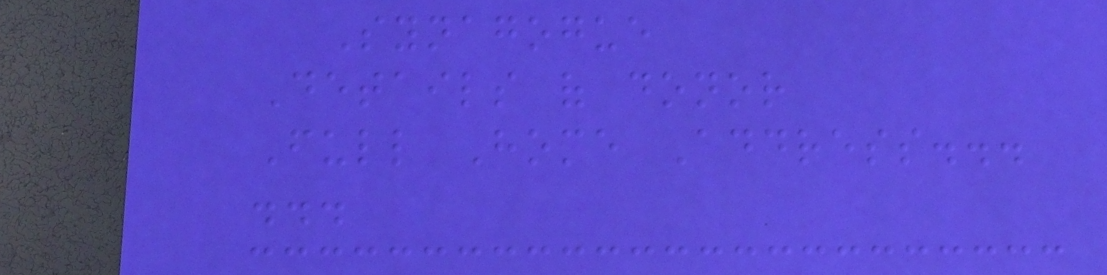Synagogue
Details of donor
Full Home Address...
...
